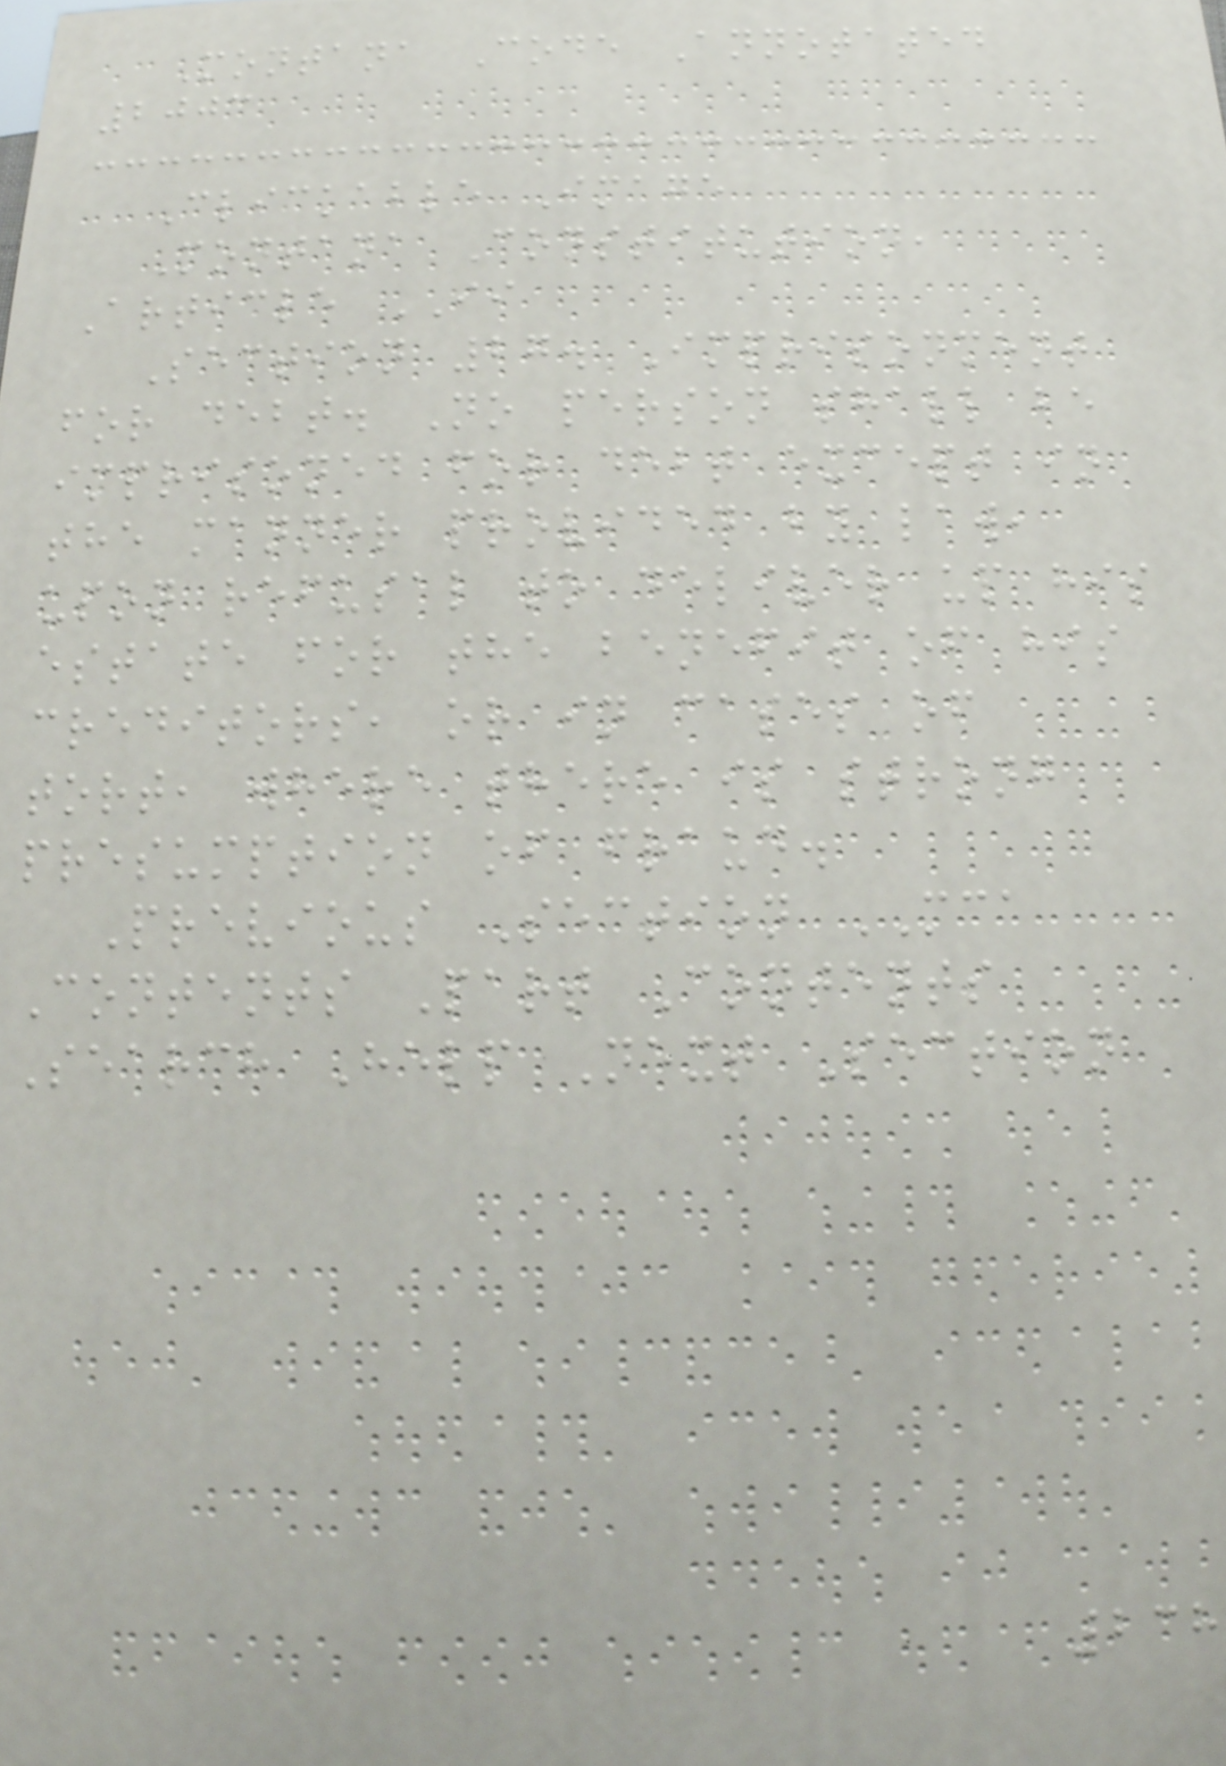Montana Code Annotated
2003
Clickable Image
Montana Constitution,
Article II
Section 27. Imprisonment
for debt. No person shall be
imprisoned for debt except in
the manner provided by law,
upon refusal to deliver up his
estate for the benefit of his
creditors, or in cases of
tort, where there is strong
presumption of fraud.
Previous Section MCA
Contents Part Contents
Search Help Next Section
238
